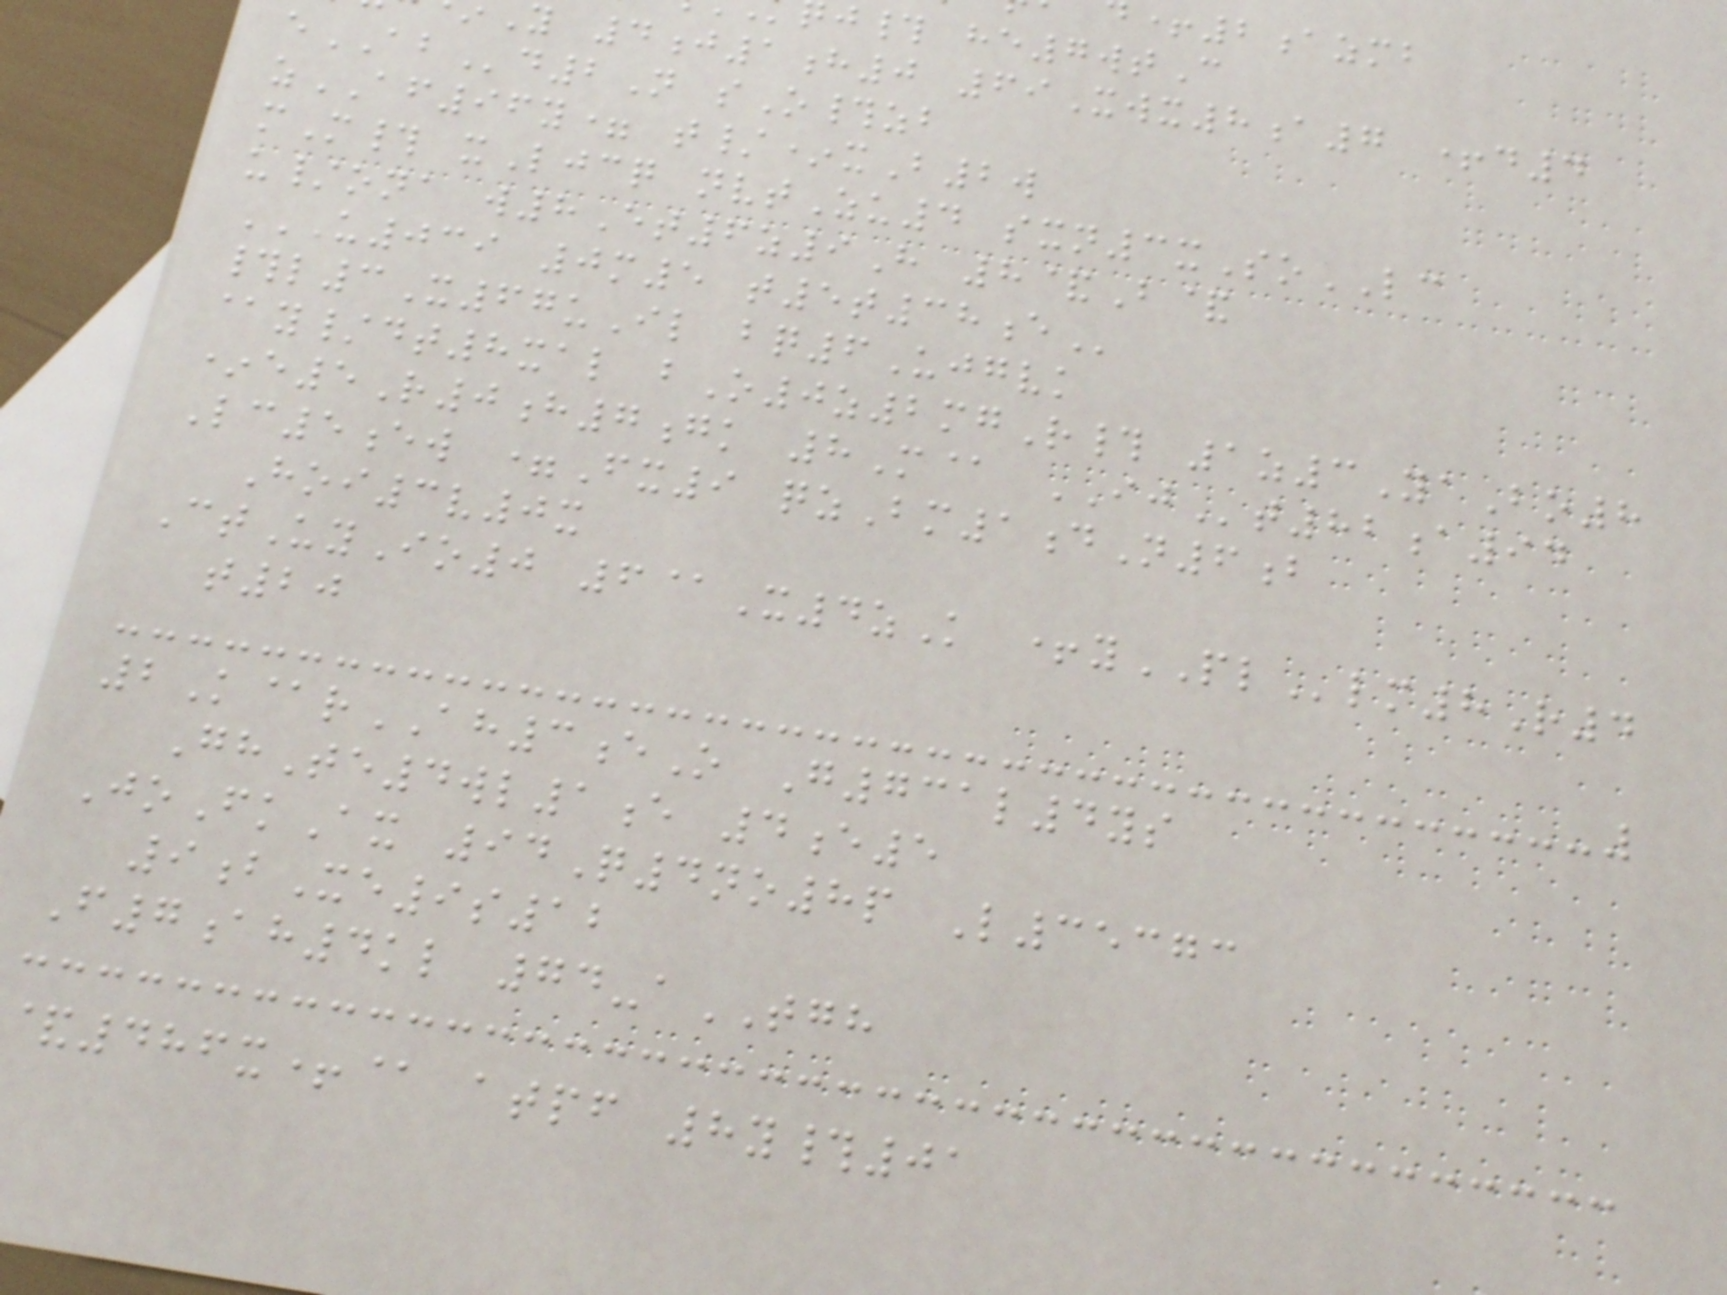+2azmb
j# he7wtC
y 4j1h0 69Xwx8a7 +d4
eABd2N sO#zb
zAF96y= t/*xB2w
mM# xLjcq nvtZu4 sxn3xSoLC
u/ona w8Et6z9H 8&B&
U039 0M5 T5T38E
#l3X67uIl bq6Ujgvk
@y/dt8xal bO0z2mgR# 1z3YaBo8
*e5R0h7gk 8M@ IJt82a94
Lc5ew =Fx9 qzBm1dN6b
Hoi3v0x
CtUyIo0 6@X4zK +yPLlm8R4
t20
2K@rAH3eO G731l4ys
GhTe4wl1e 4e5
JoFkAx 94Q4no8p L35373
9bXe9s12
F7ah4kl 74-aTGH
486x+@ atpf 8y#01
